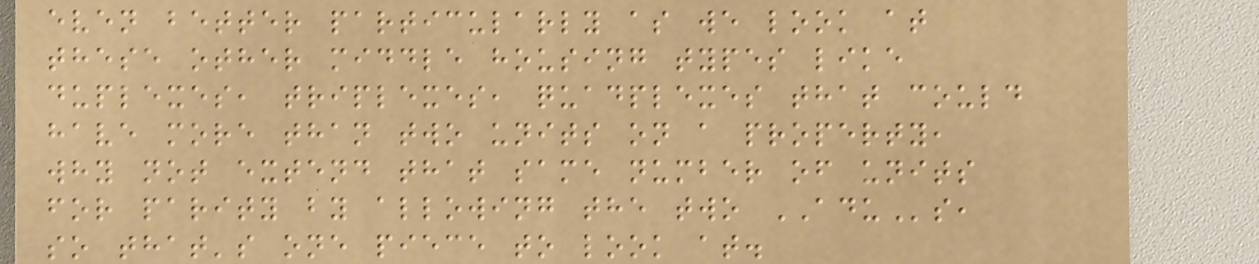even better particularly as we look at
these other middle housing types like
duplexes, triplexes, quadplexes that could
have more than two units on a property,
why not extend that same number of units
for parity by allowing the two ADUs,
so that's one piece to look at.
